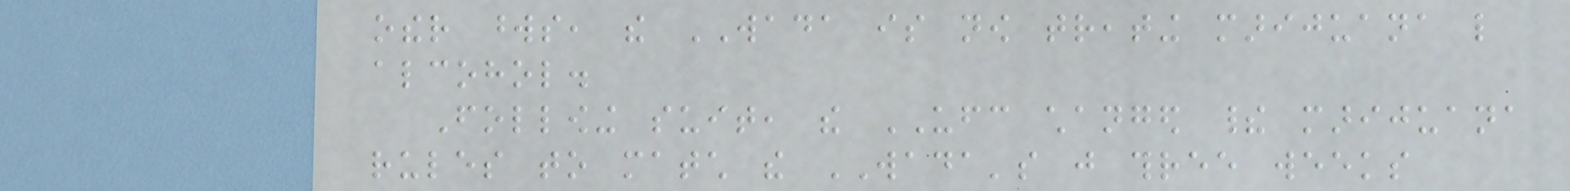other words, the WADA is now treating marijuana like
alcohol.
Following suit, the UFC changed their marijuana
rules to match the WADA's just three weeks
